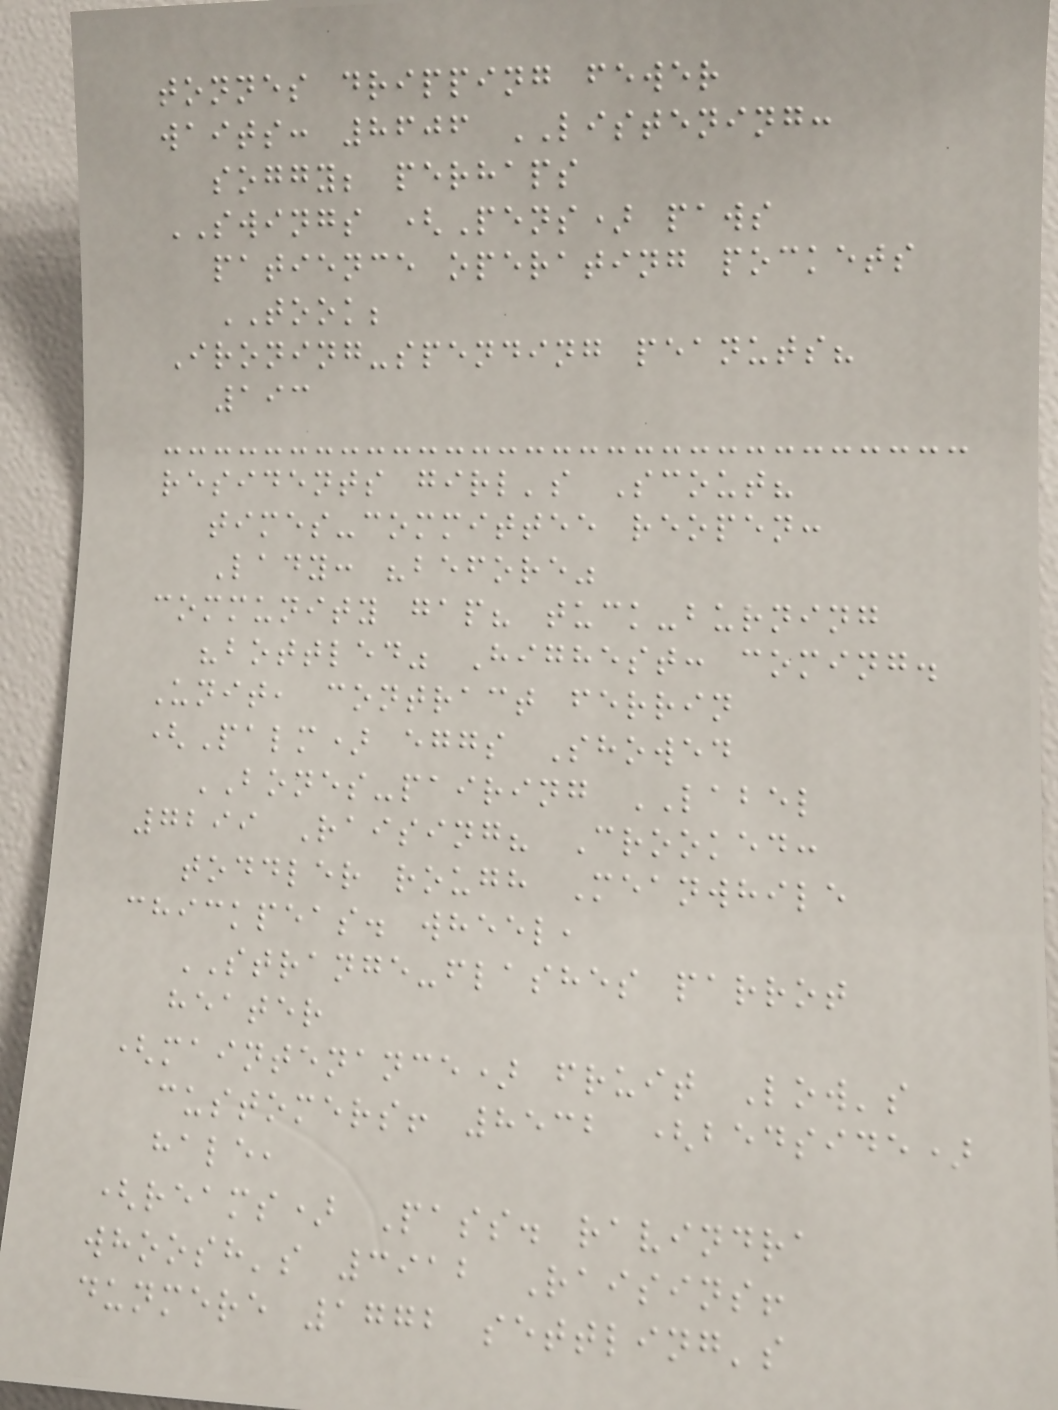tonnes dripping fewer
waits: 8606 LISTENING:
soggy; perhaps
SWINGS (Pens) paws
patience operating pockets
TOOK;
Ironing-spending peanuts?
193
residents girl's Scout?
times-committee reopen:
Lady: "before"
community gap? tuck-burning
"bottled" Highest: coming.
Unit, contract ferrin
(Palm) eggs Showed
BONES-pairing LABEL
7299 Raising? Crooked:
toddler rough Meanwhile
chickpeas. wheel,
STRANGE-flashes parrot
heater
(maintenance) fruit Low's
customers! 8532 (bedside)
hale,
(reams) Pass. ravindra
whoosh's 3912 Raisins!
dunmere 1772 settling's
